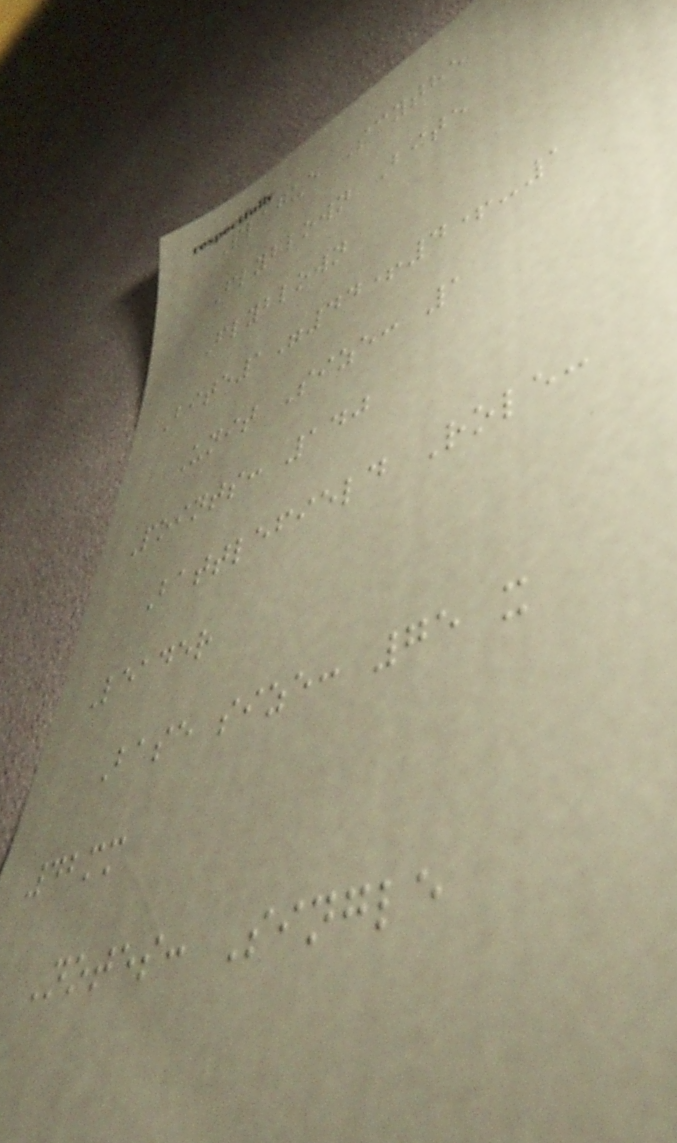Plague Scythe
Flyblown Bite
Flyblown
Bite1"44+4+-1
Unit Size: 1
Points: 140
Battlefield Role:
Leader
Base size: 75 x
42mm
Notes: Single
